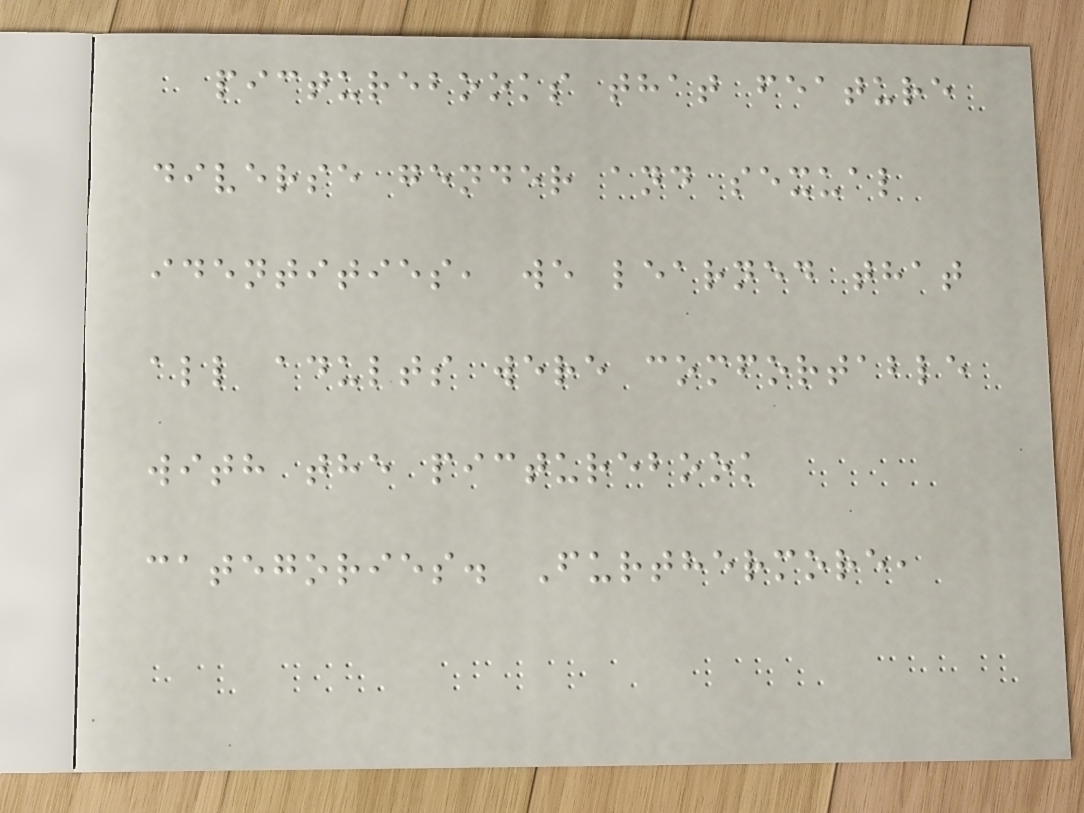picturebooks that feature
diverse gender and sexual
identities, we learned that
all adults were comfortable
with the picturebook
categories. Furthermore,
